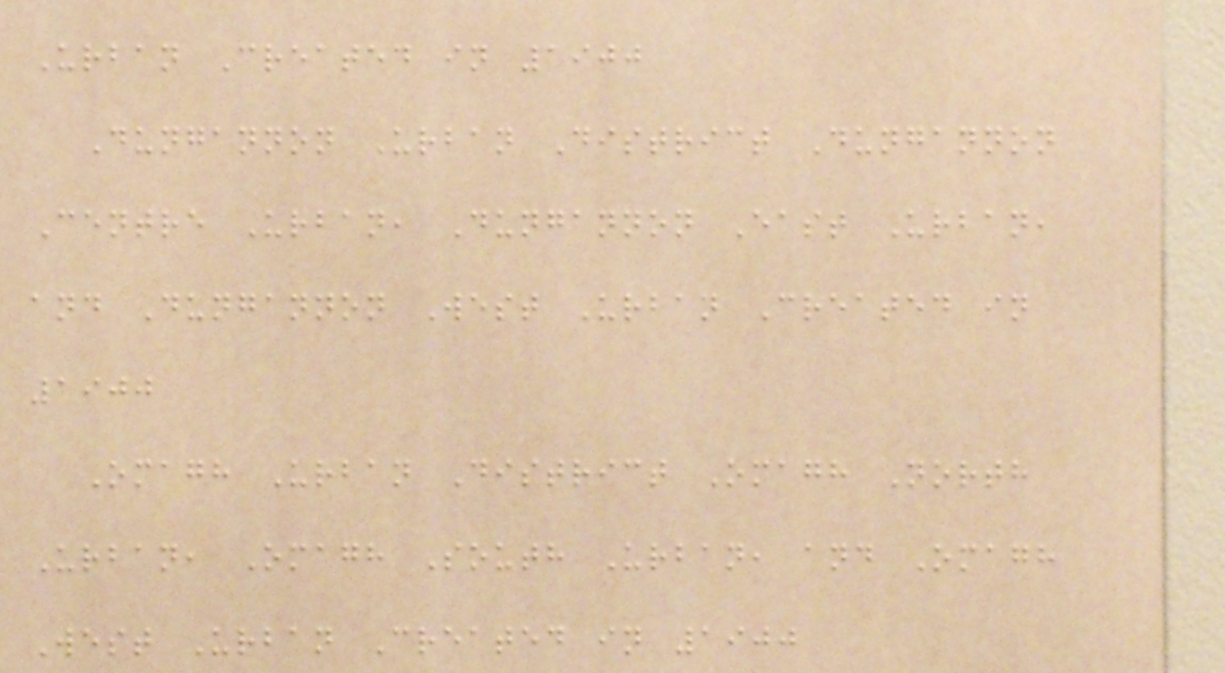Urban Created in 1900
Dungannon Urban District Dungannon
Centre Urban, Dungannon East Urban,
and Dungannon West Urban Created in
1900
Omagh Urban District Omagh North
Urban, Omagh South Urban, and Omagh
West Urban Created in 1900
